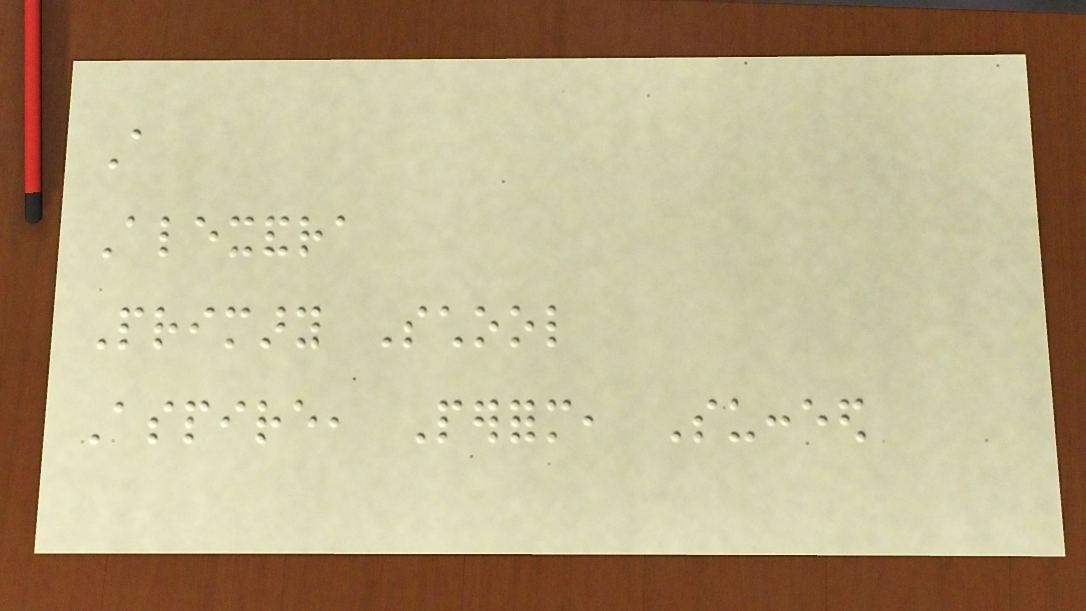A
Alexandra
Primary School
Aspire, Perform, Succeed
